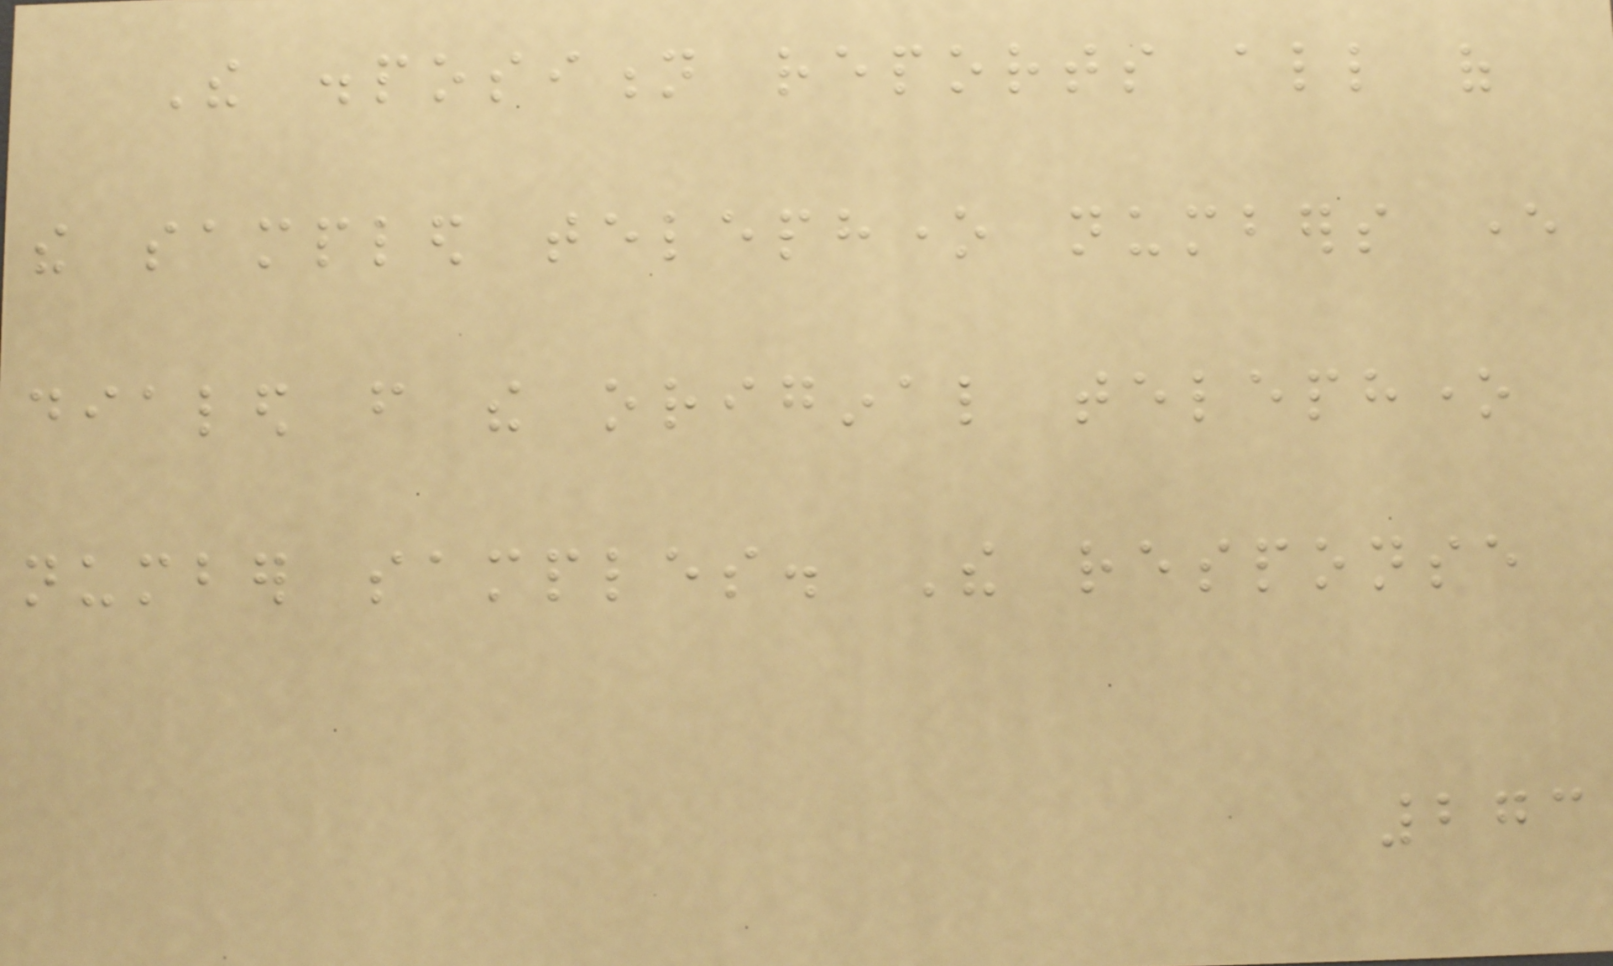The disposition reports all of
the sampled telephone numbers ever
dialed from the original telephone
number samples. The response
273
